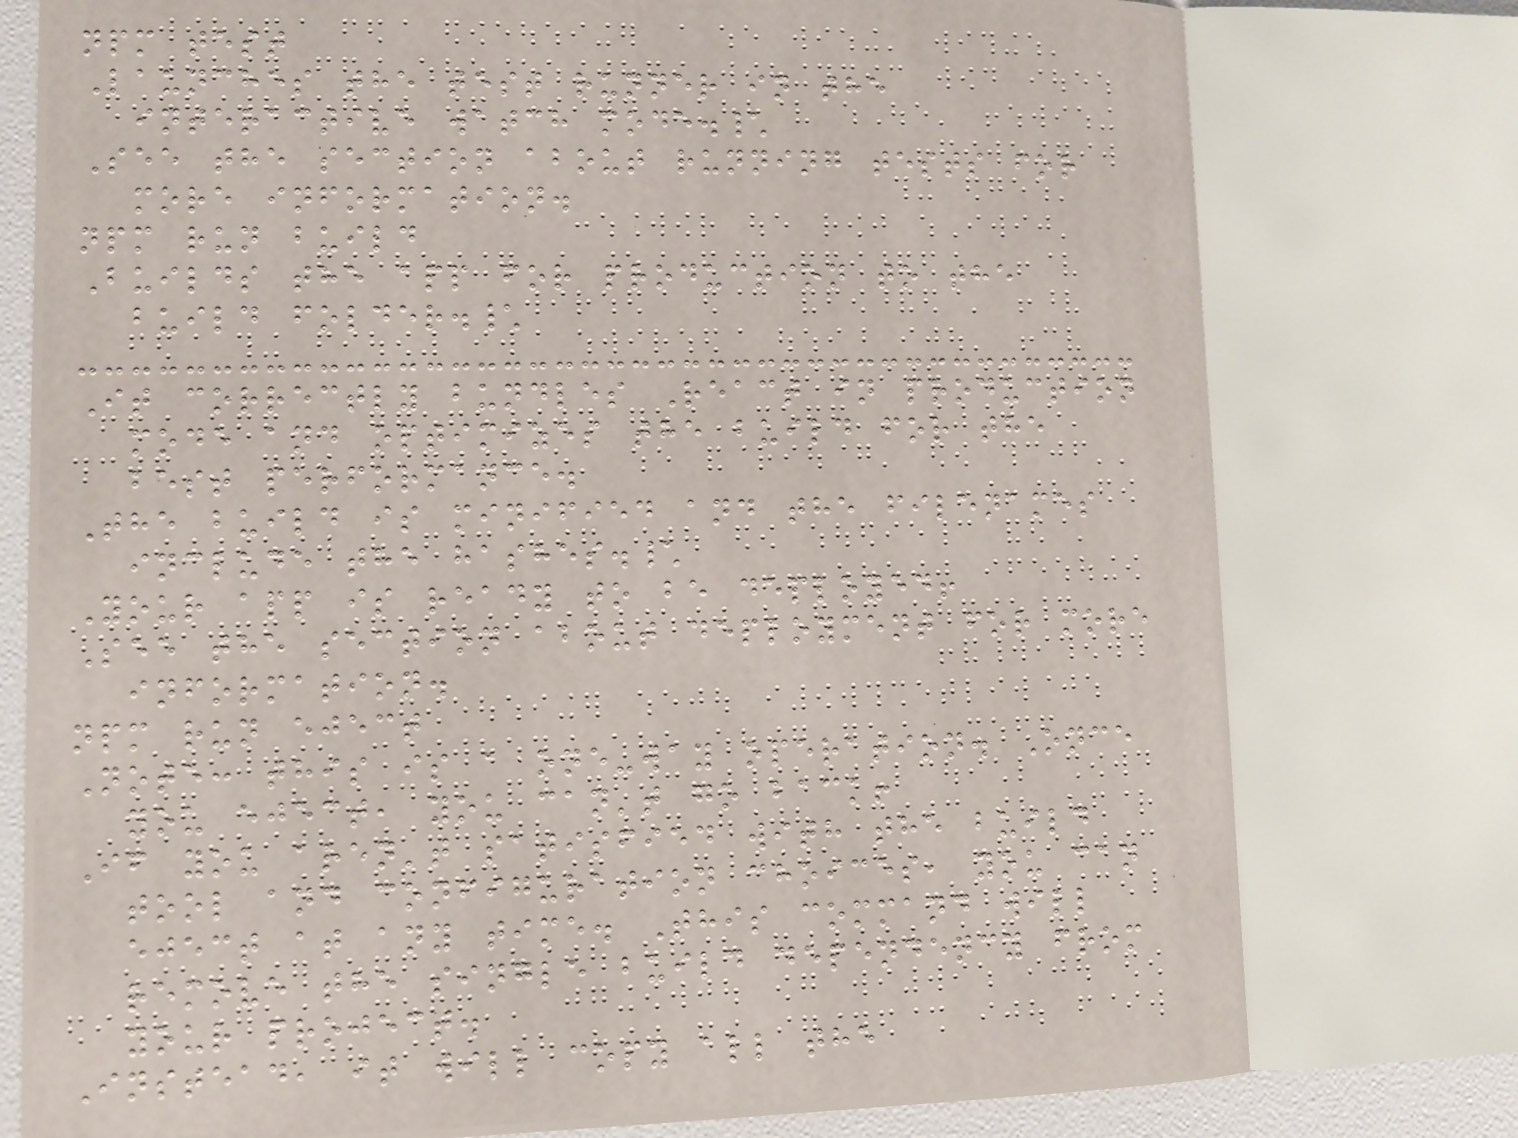npm test
Launches the test runner in the
interactive watch mode.\
See the section about running tests for
more information.
npm run build
Builds the app for production to the
build folder.\
It correctly bundles React in production
mode and optimizes the build for the
best performance.
The build is minified and the filenames
include the hashes.\
Your app is ready to be deployed!
See the section about deployment for more
information.
npm run eject
Note: this is a one-way operation. Once
you eject, you can't go back!
If you aren't satisfied with the build
tool and configuration choices, you can
eject at any time. This command will
remove the single build dependency from
your project.
Instead, it will copy all the
